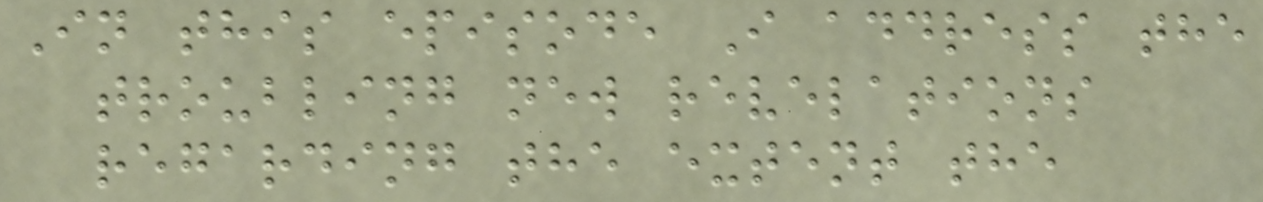In this episode I address the
troubling new revelations
regarding the extent the
